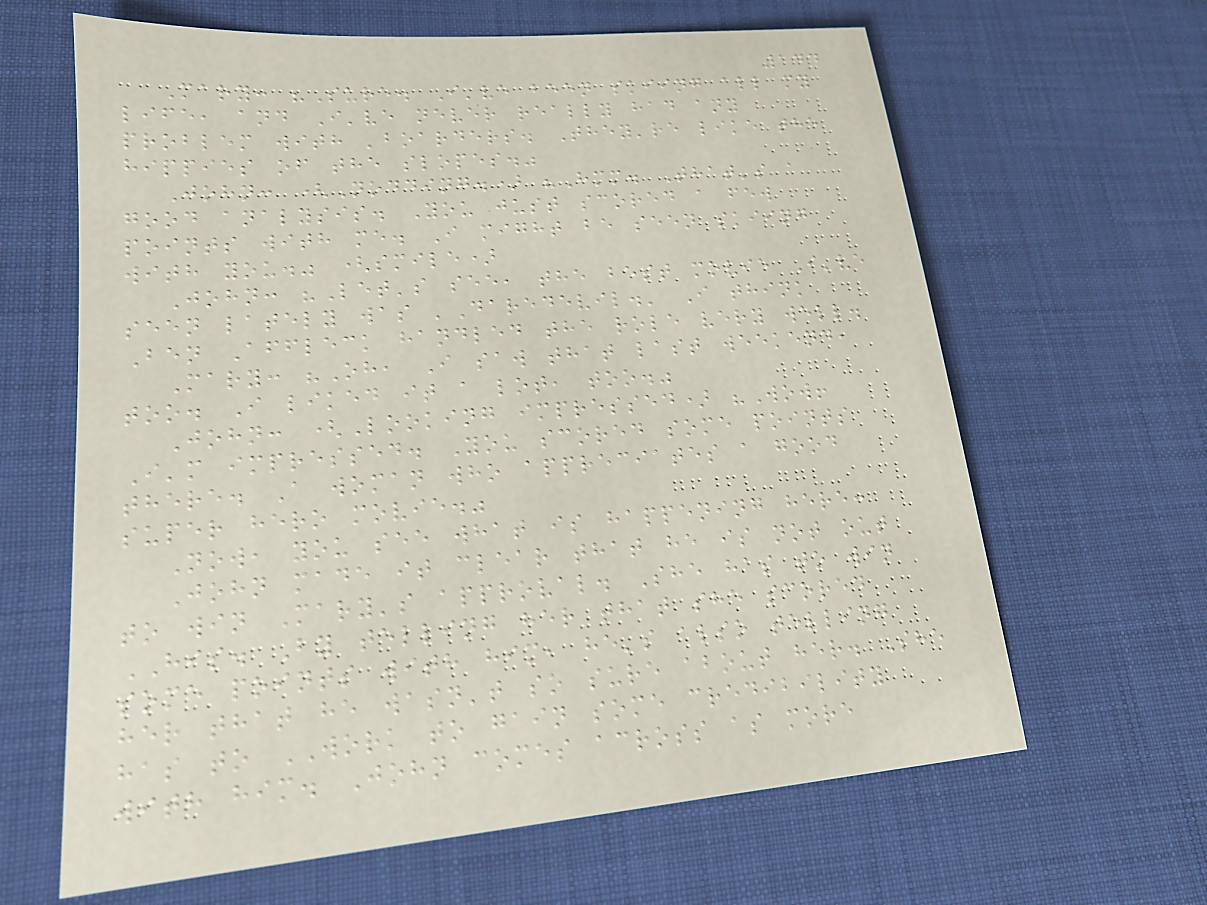144
Mary: "Sure. I've been skiing all my
life, and I've never really had any
problem with 'boarders. They're like the
hippies of the slopes."
John: (Nodding.) "Hmm. That's a
good analysis. You just scored a few
points with me. I might be seen skiing
with you." (smile)
John: "Let's see, the best movie I've
seen lately was 'Daredevil.' I think
Ben Affleck handled the role very well.
Mary: "Oh, I saw that last weekend,
too. I liked it a lot, too."
John: (Looking impressed) "Wow!
I'm impressed. You scored some points
there. A woman who appreciates a good
super hero movie."
Now, you see what is happening here:
John made it clear that he is not out
to win Mary's approval. She has to win
HIS. By telling her that she scored
some points with him, he's also telling
her that he wasn't so sure about her. She
has to WORK to gain some credibility
with him. John comes across as more
